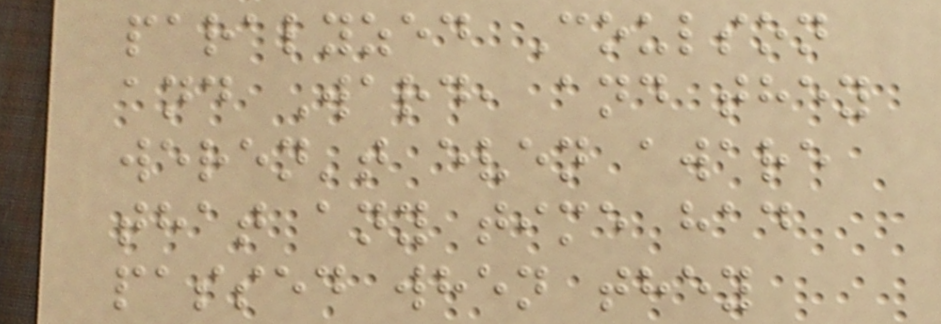paralyzed Coulson
and Ward, and they
weren't even aware
that any time had
passed when they
